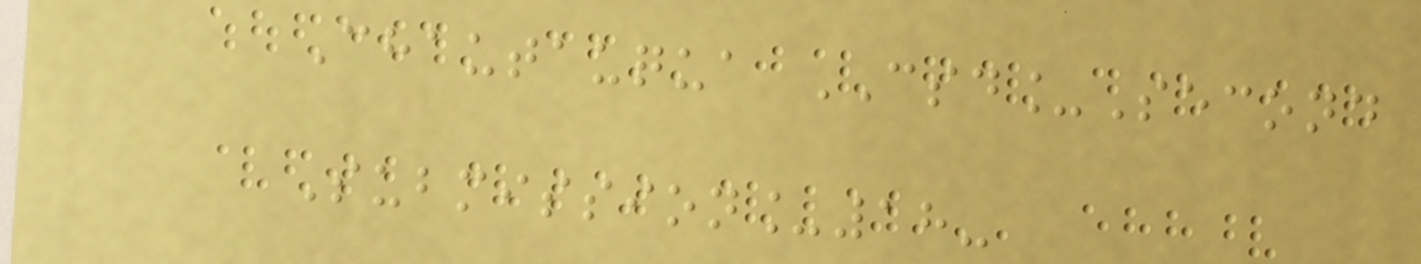Chautauqua CSD_Second
Submission_18-
